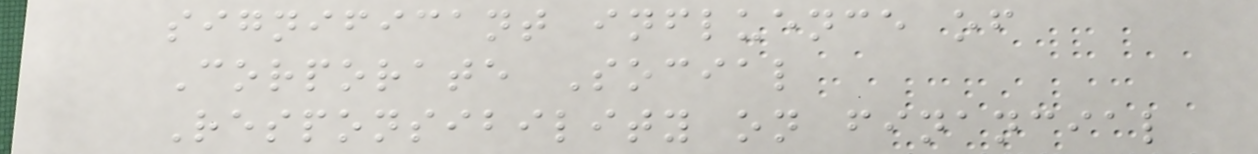significant influence of
Corporate Social
Responsibility on financial
